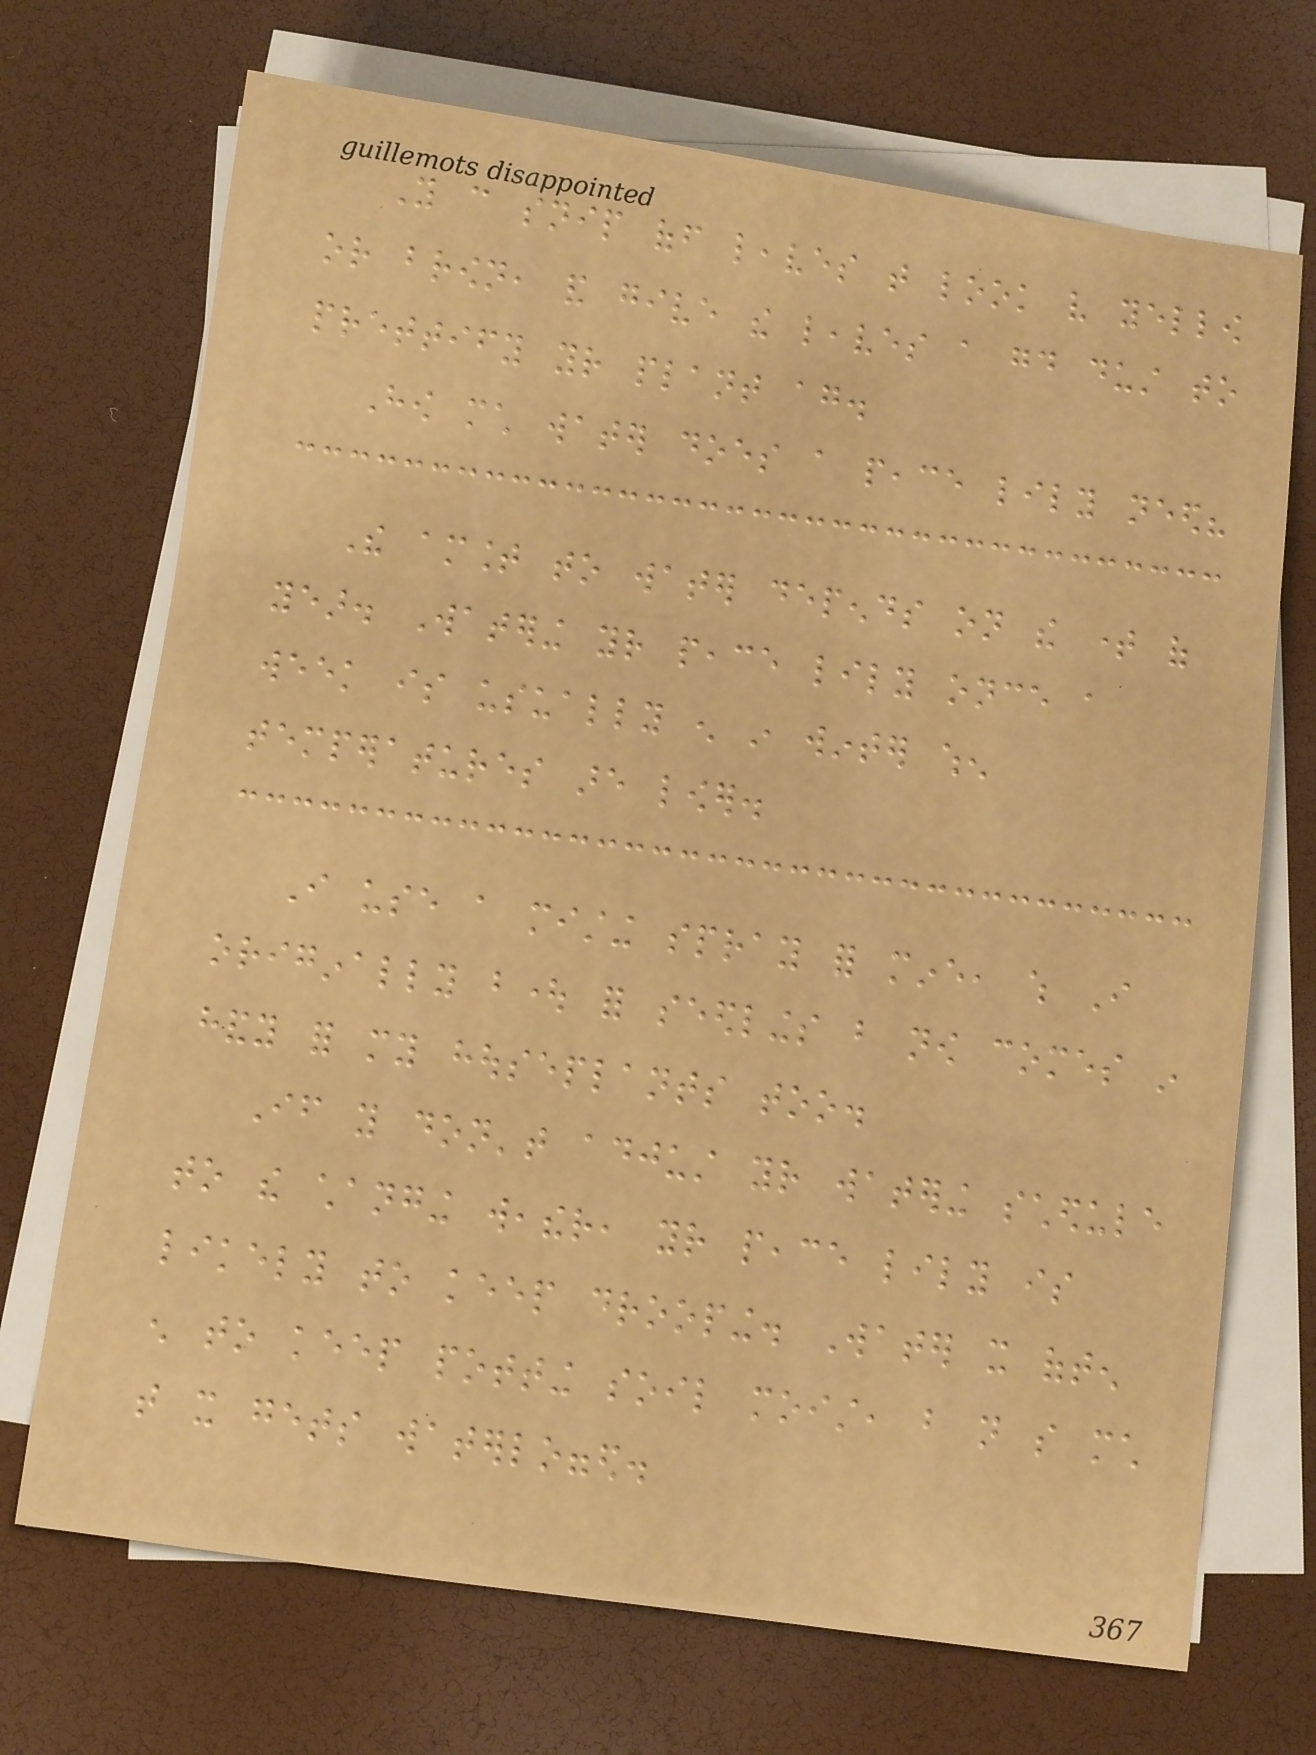You can snip off leaves that look very yellow
or brown, and give the leaves a good dust to
prettify your plant again.
How much water does a peace lily need?
The amount to water depends on the time of
year. Watering your peace lily once a
week is usually enough in winter when
temperatures are lower.
I use a misting spray for mine, which I
originally bought for seedlings but now comes in
handy for my houseplants too.
If you don't adjust your watering schedule
to the changing weather, your peace lily is
likely to keep drooping. Water it often
enough to keep potting soil moist, but not so much
that it gets waterlogged.
